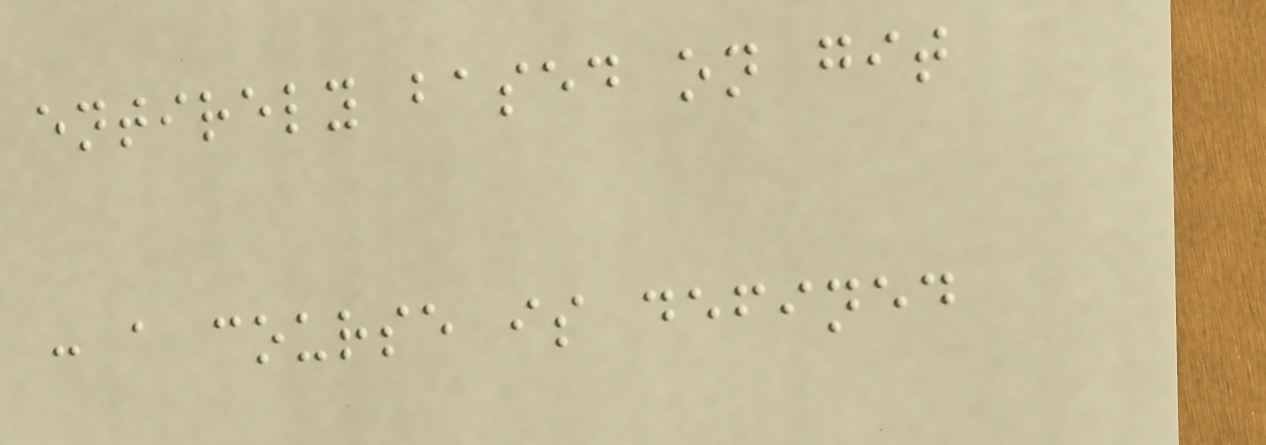entirely based on git
: a course is defined
